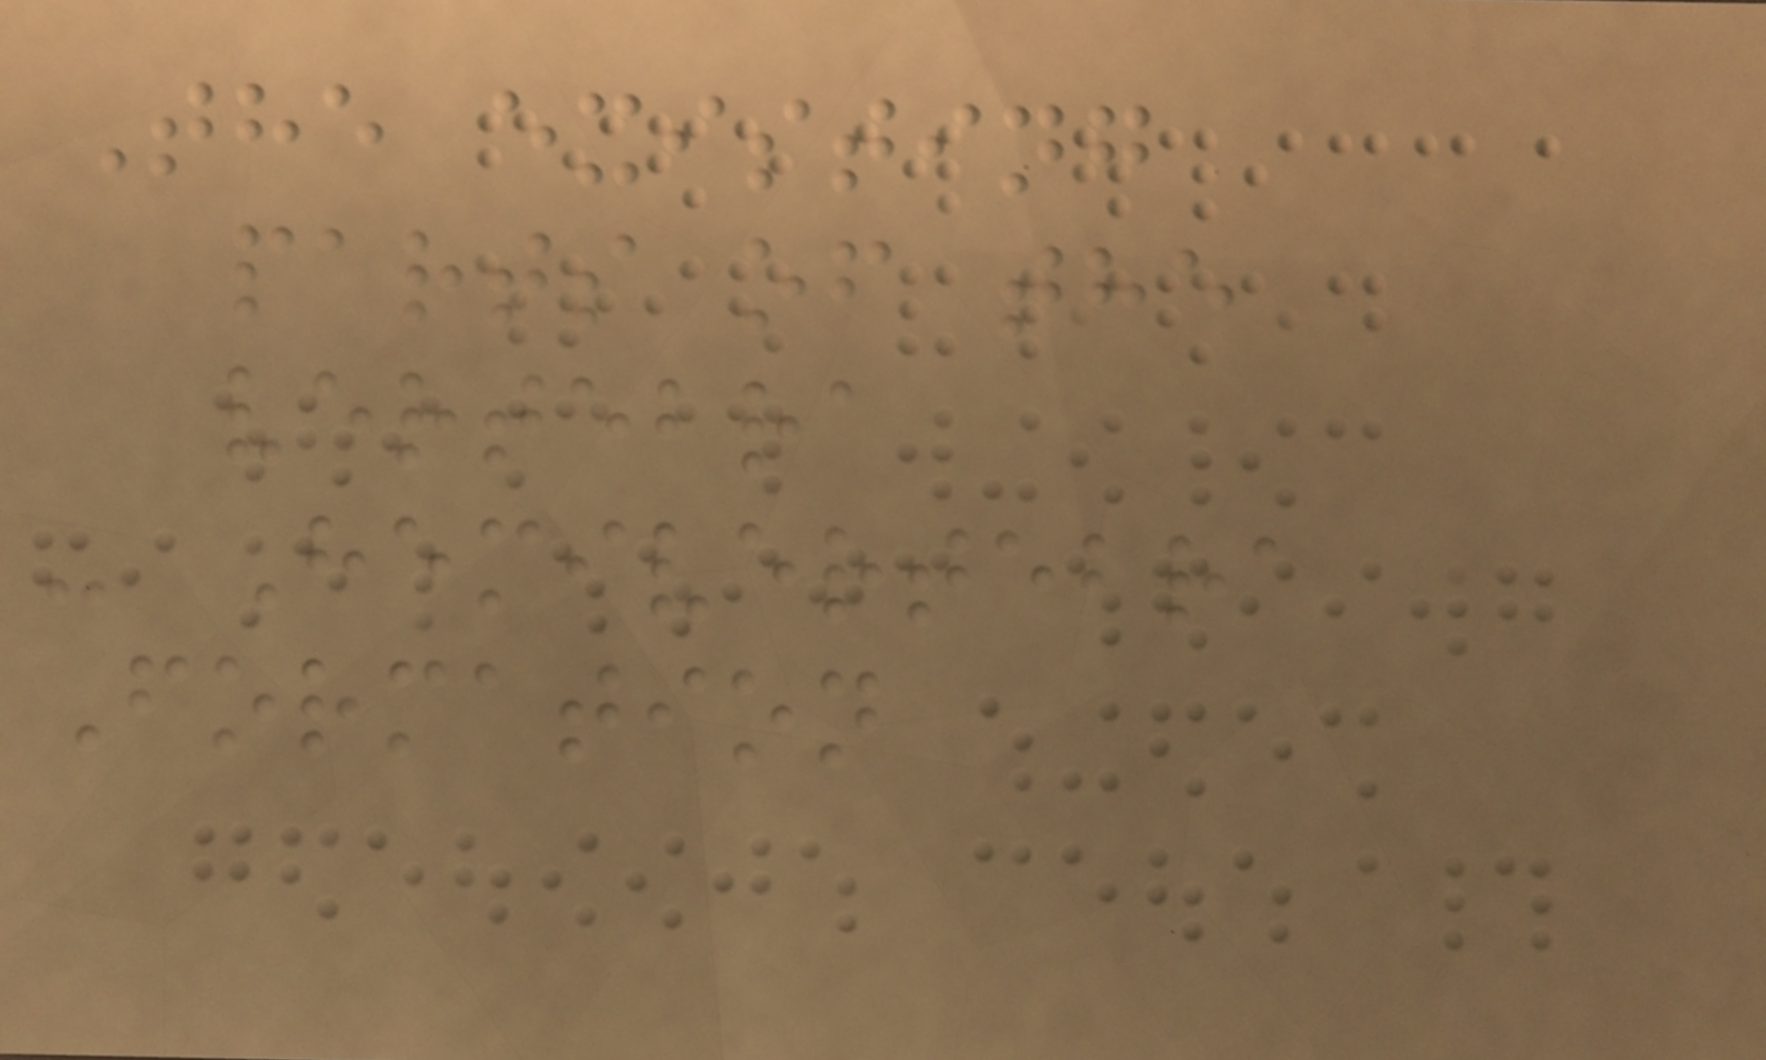The existing
parts of the
vertebra
- Hemivertebra
Formation
